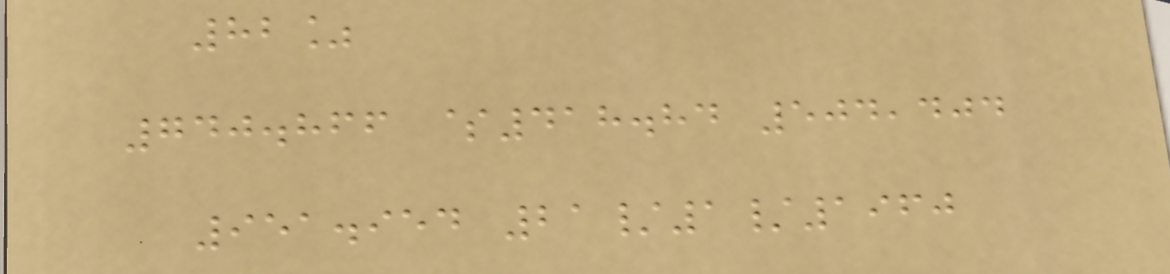82%
740.866 $418.84 504,404
951.954 21/1/1960
